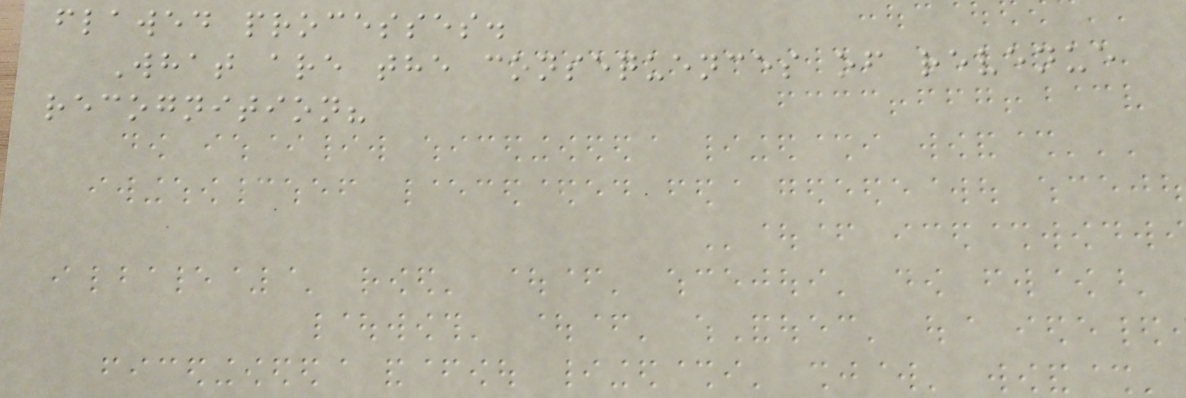flawed processes.
What are the consequences of revenue
recognition?
